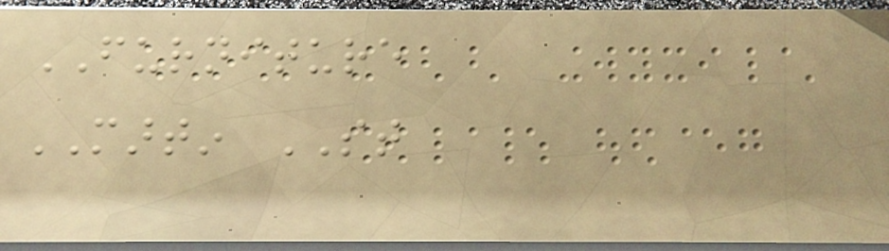FURNITURE
MARTIN ST
